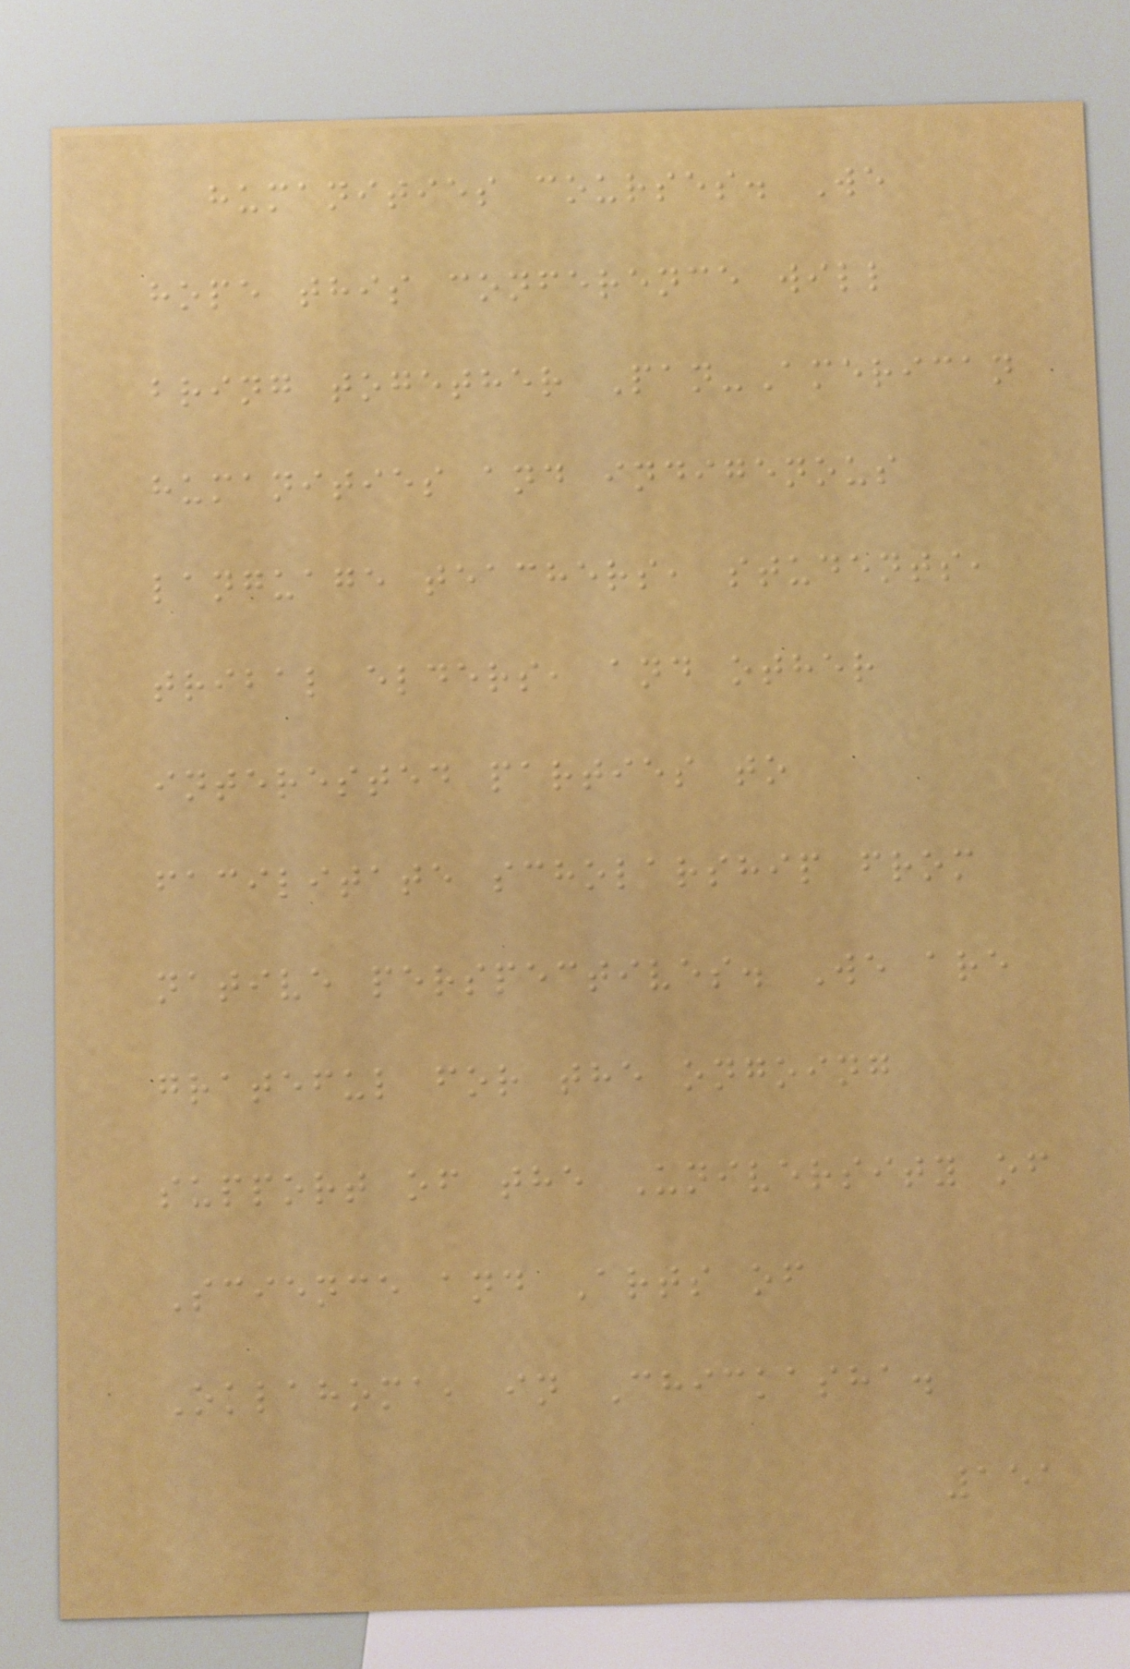humanities courses. We
hope this conference will
bring together Pan-American
humanities and indigenous
language teachers, students,
tribal elders, and other
interested parties to
facilitate scholarship from
native perspectives. We are
grateful for the ongoing
support of the University of
Science and Arts of
Oklahoma, in Chickasha.
151
